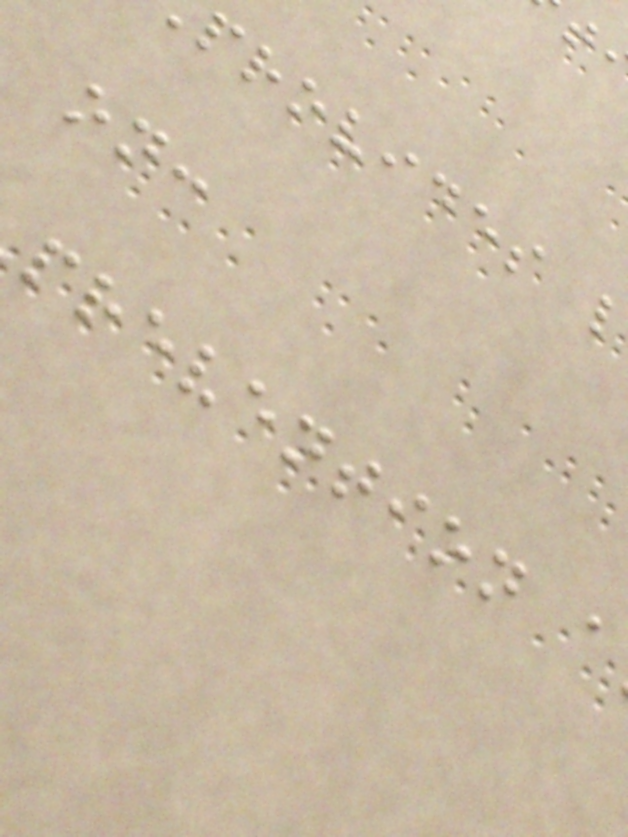provides
on:
prevention a
